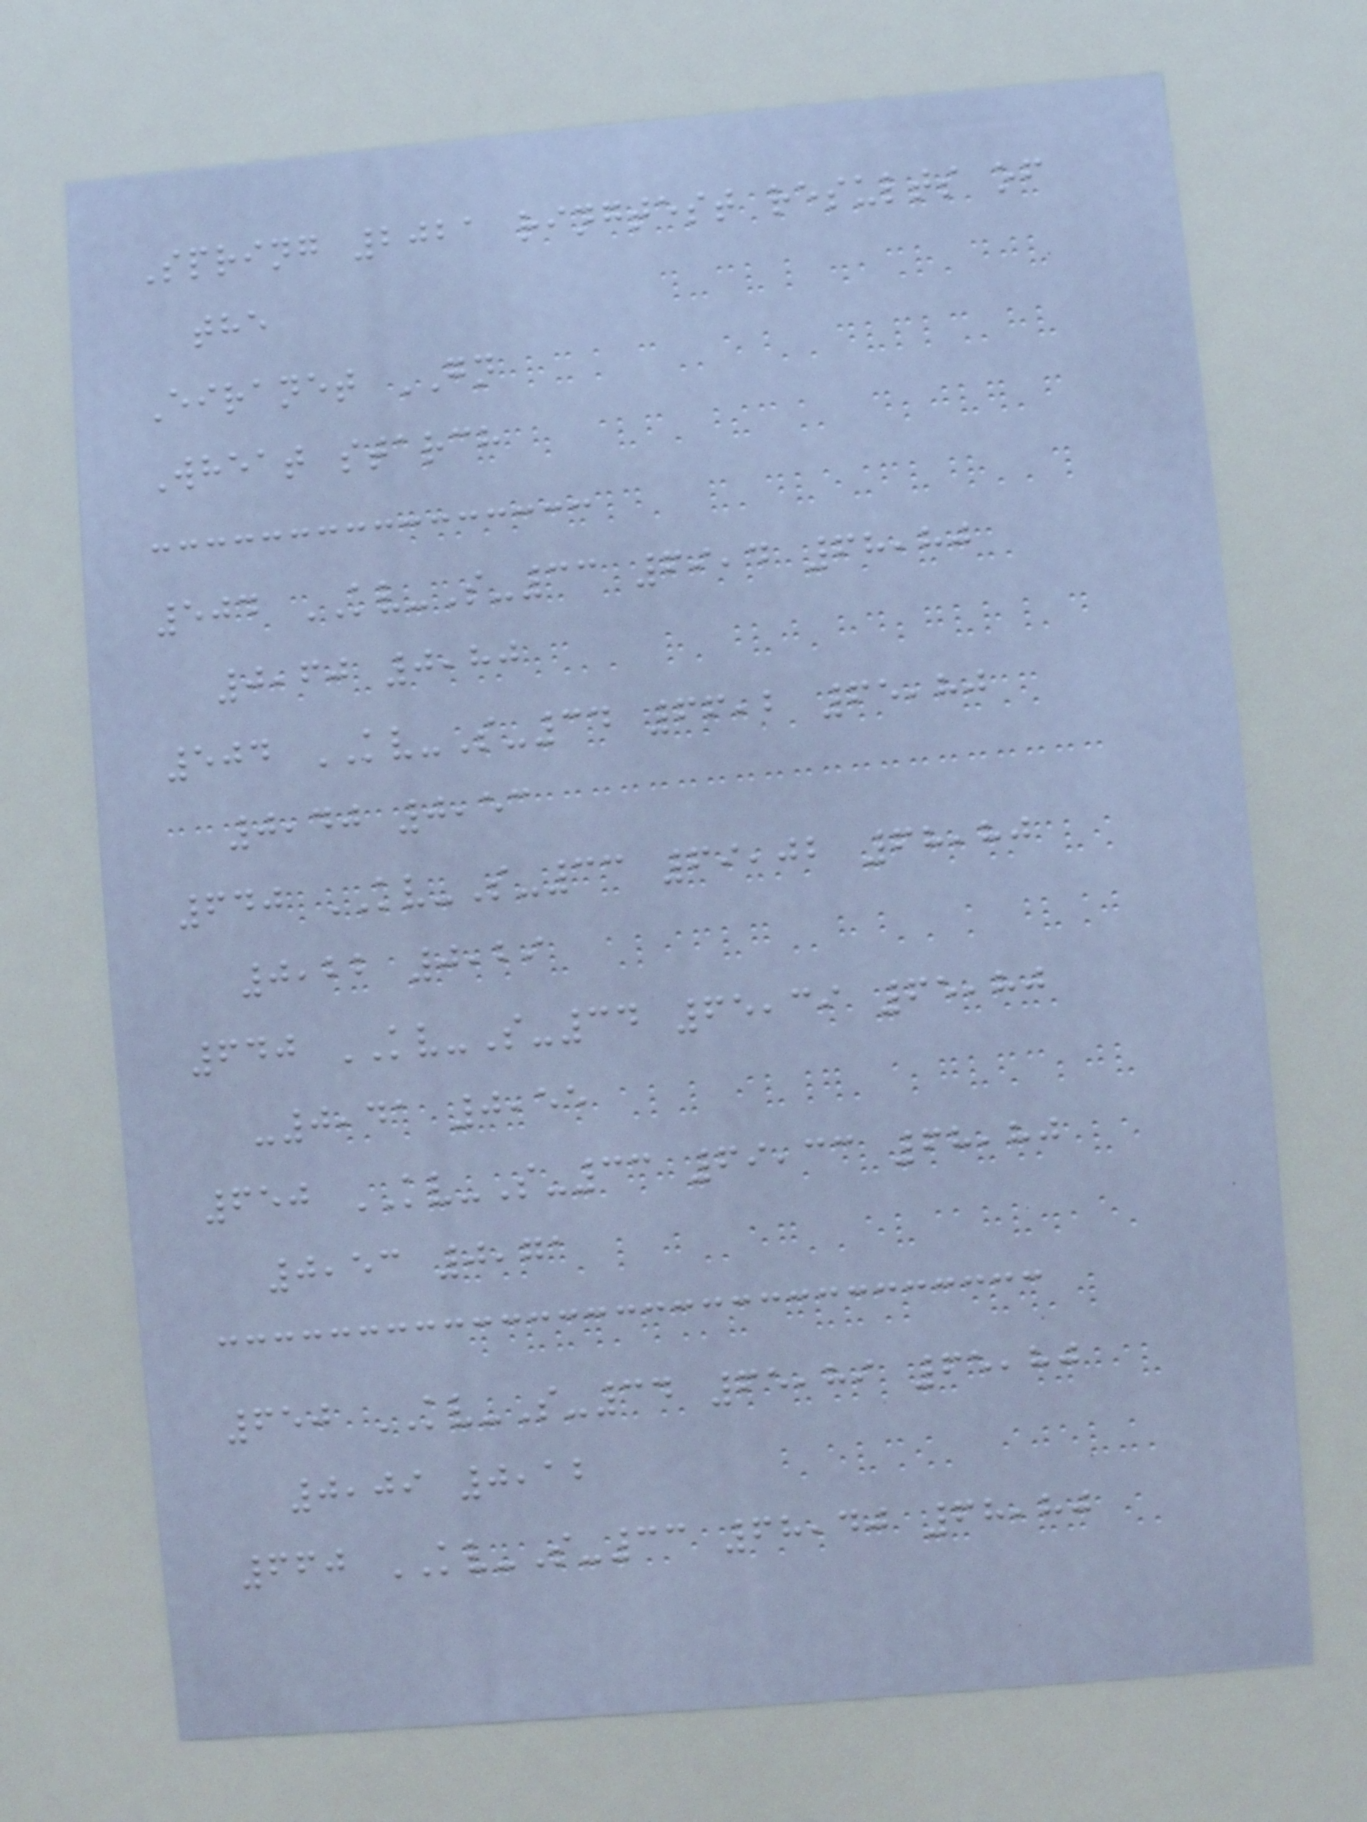Spring 2021 ringtest results of
the
Eiranet GN
Wheat starch
504 KV-S-33 69,4 68,80
0,60 0,80
504 KV-S-34 66,2 65,80
0,40 0,53
640 KV-S-33 69,02 68,80
0,22 0,29
640 KV-S-34 65,39 65,80
-0,41 0,55
650 KV-S-33 69,33 68,80
0,53 0,71
650 KV-S-34 65,89 65,80
0,09 0,12
660 KV-S-33 68,40 68,80
